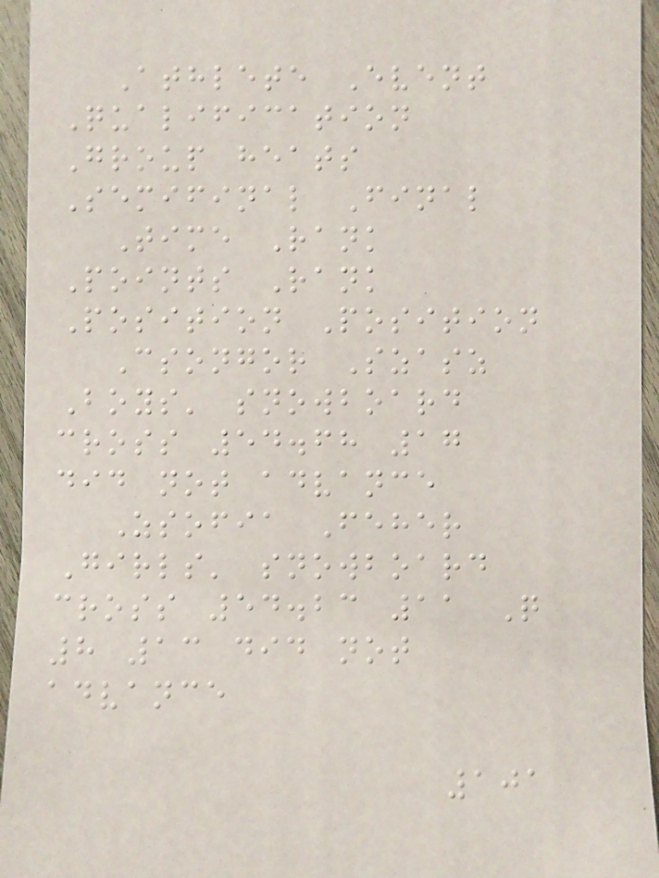Athlete Event
Qualification
Group heats
Semifinal Final
Time Rank
Points Rank
Position Position
Csongor Szasz
Boys' snowboard
cross 54.68 17
did not advance
Zsofia Feher
Girls' snowboard
cross 54.23 11 Q
8 13 did not
advance
101
